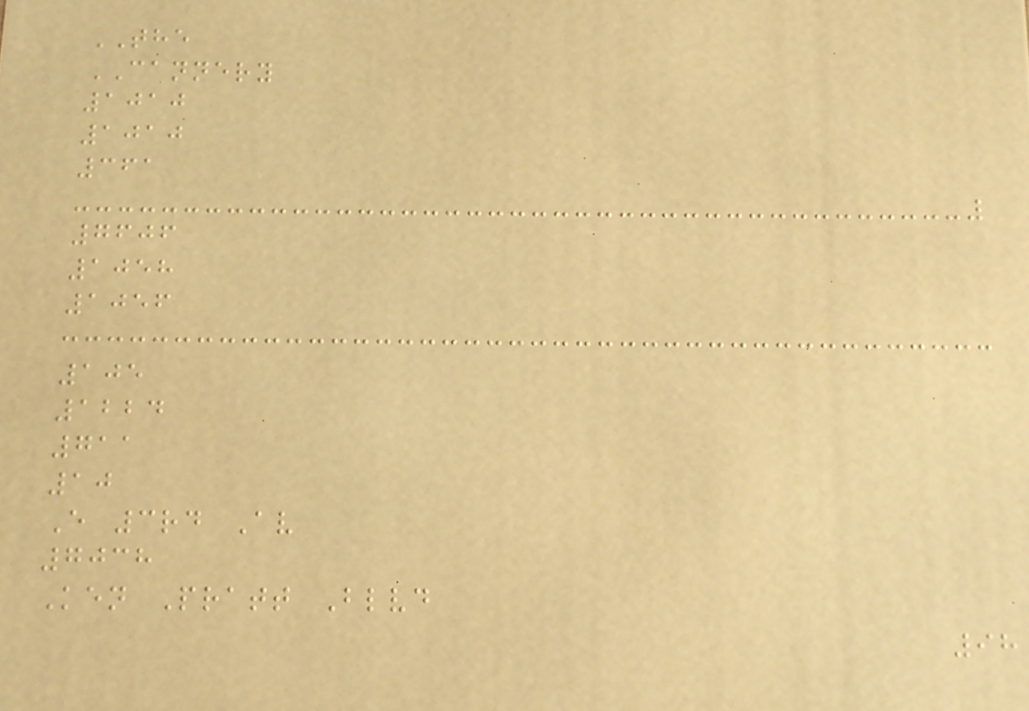THE
CANNERY
1010
1010
361
7606
1058
1056
105
1224
711
10
E 3rd Av
7038
Ken Pratt Blvd
98
